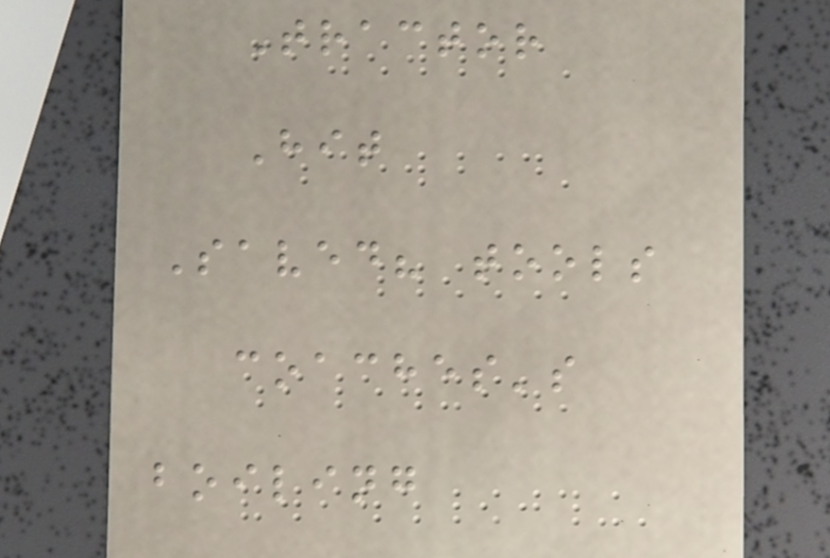Tractor
Hit
Saved? tools
coaches's
boiling
